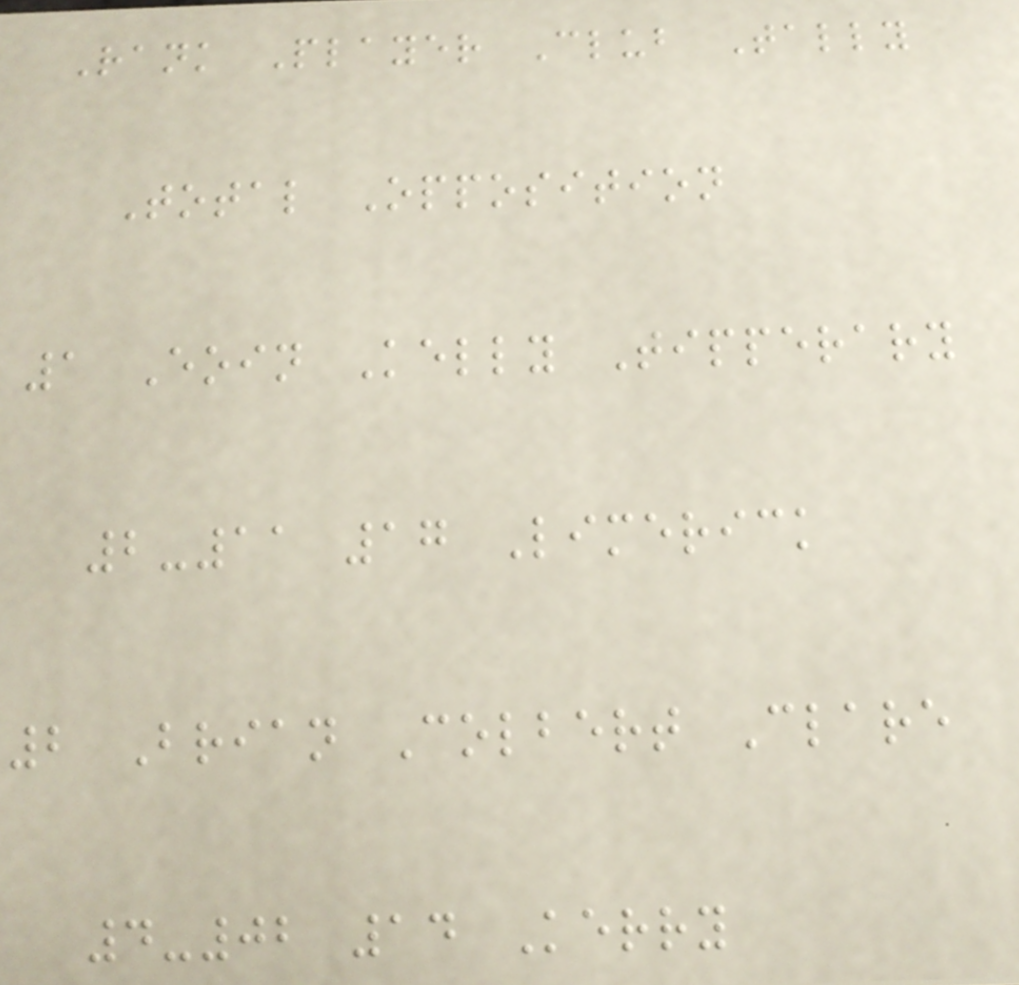Rank Player Club Tally
Total Opposition
1 Eoin Kelly Tipperary
2-11 17 Limerick
2 Brian Colbert Clare
4-02 14 Kerry
